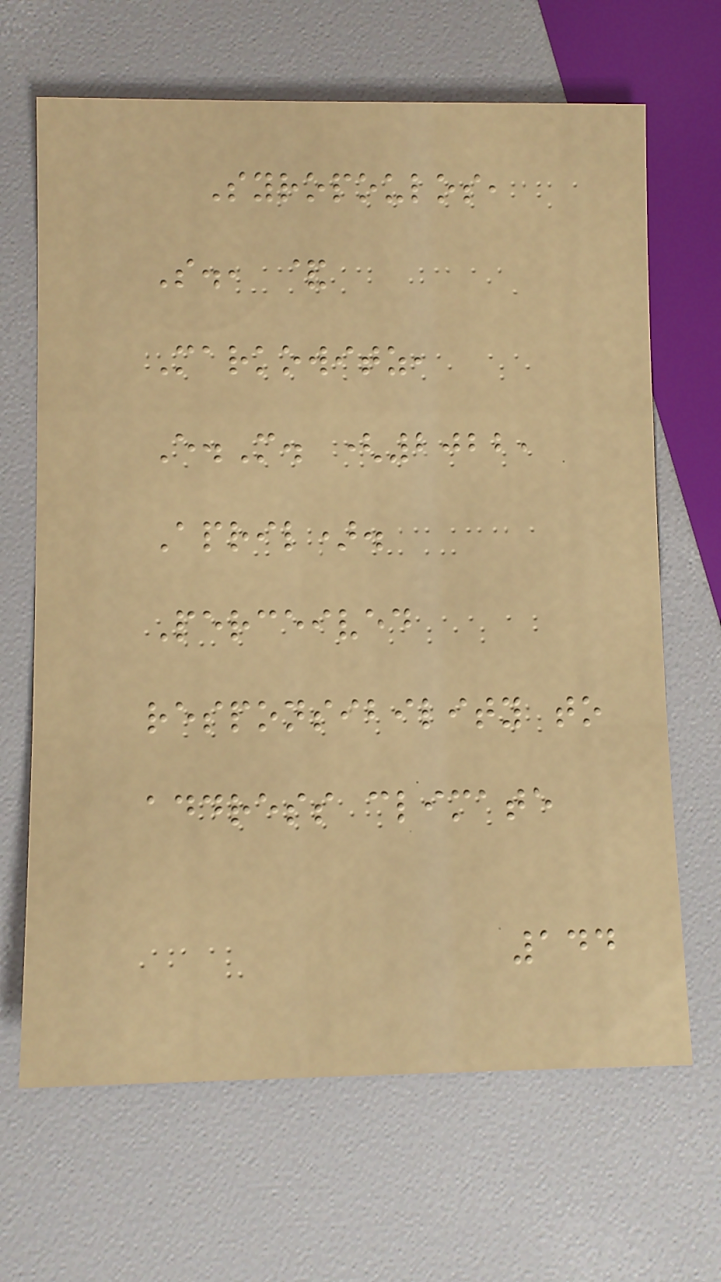Syropoulos,
S., &
Markowitz,
E.M. (2022,
April).
Perceived
responsibility to
address climate
144
